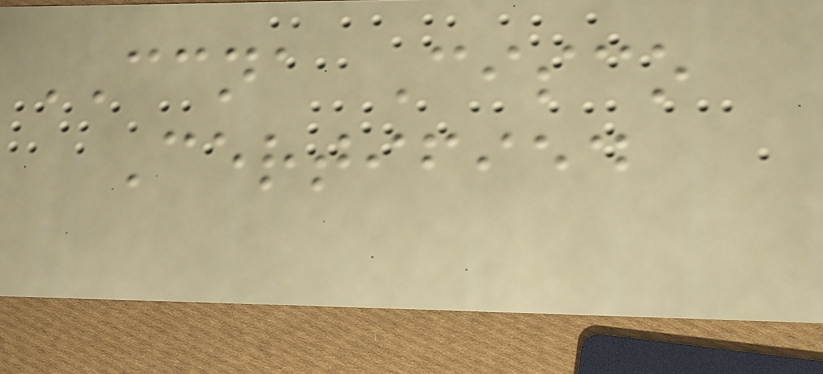CCNA Cisco
Certified
